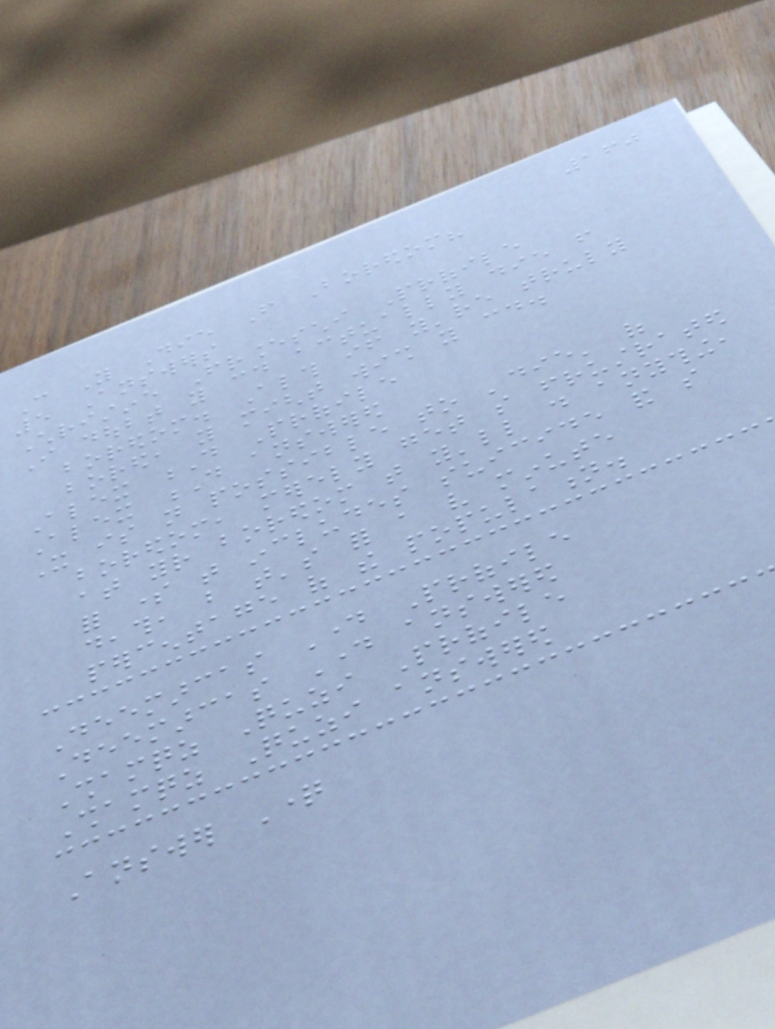160
Can You Die From Boredom?
5 Answers
Christine Franceschi Profile
I doubt you could actually die from
boredom. Although if you're truly
bored, you might wish you could.
Alex D Profile
Alex D answered
It is not possible to 'die' of
boredom, merely get so frustrated
at your boredom that you'll do anything,
for some that includes suicide and so
death, but that's for a very minute
percentage of the population.
Deemarcas Day Profile
Deemarcas Day answered
Shamqz Quzi Profile
Shamqz Quzi answered
Answer Question
